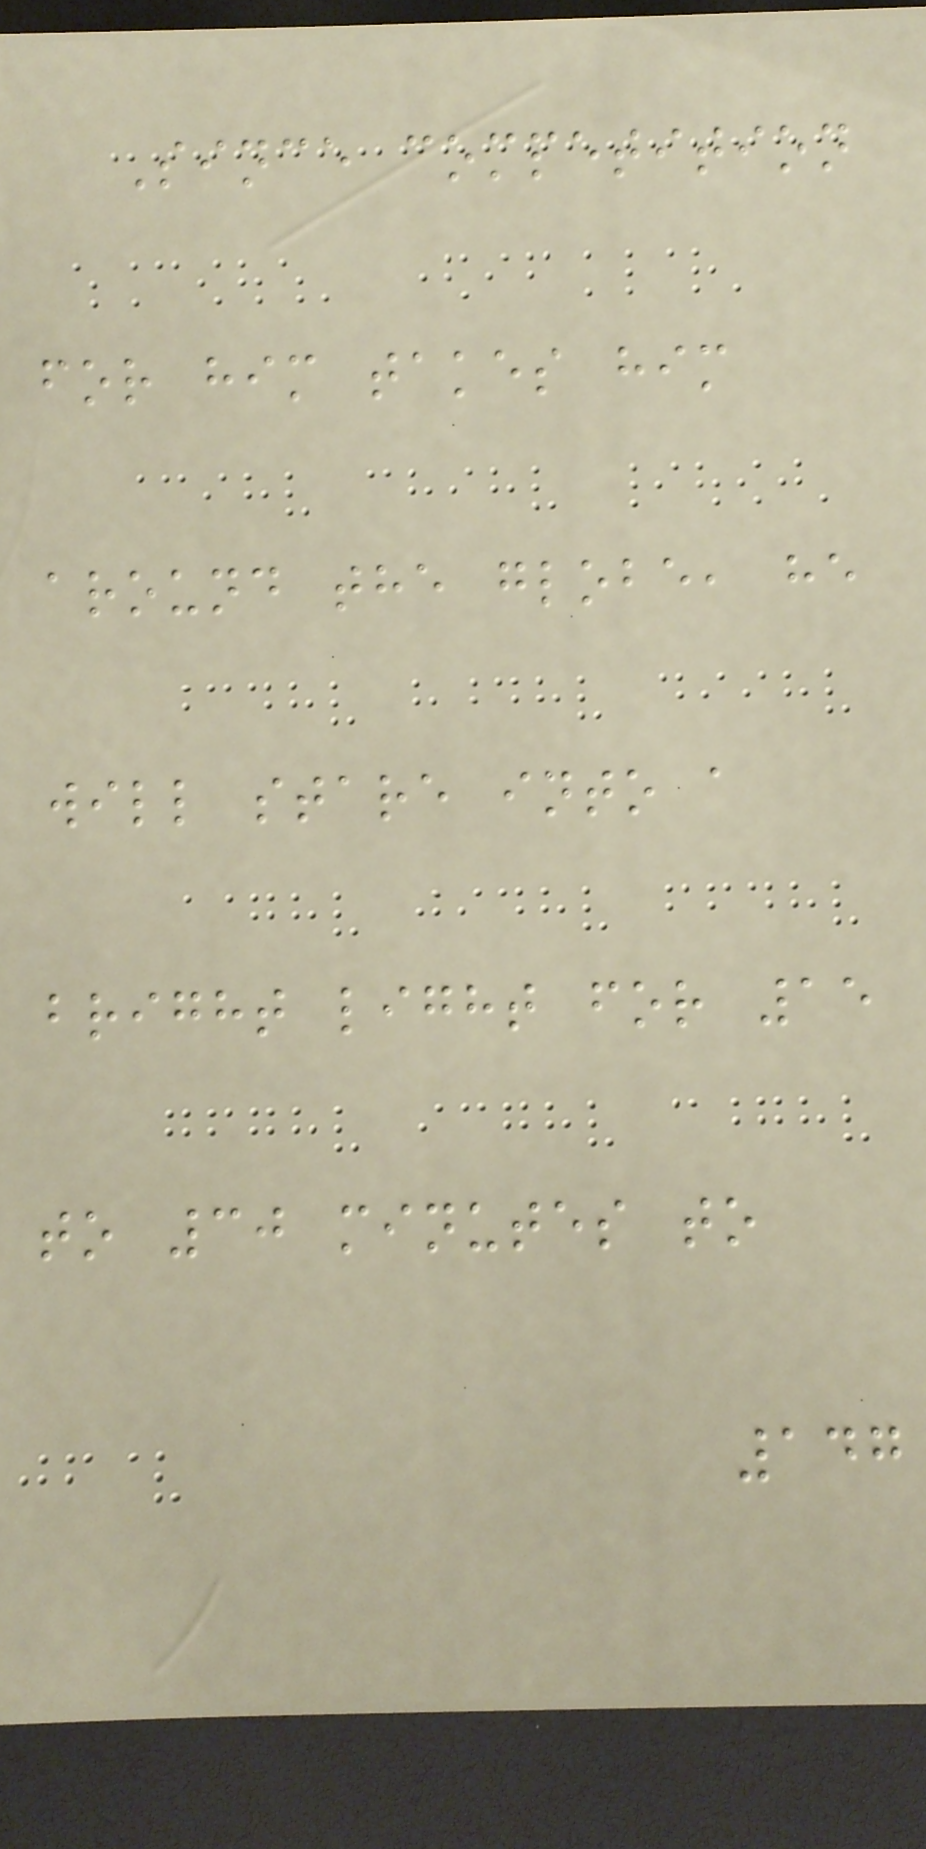Since competition
for him takes him
around the globe, he
will stare into a
bright light for 15
to 30 minutes to
147
